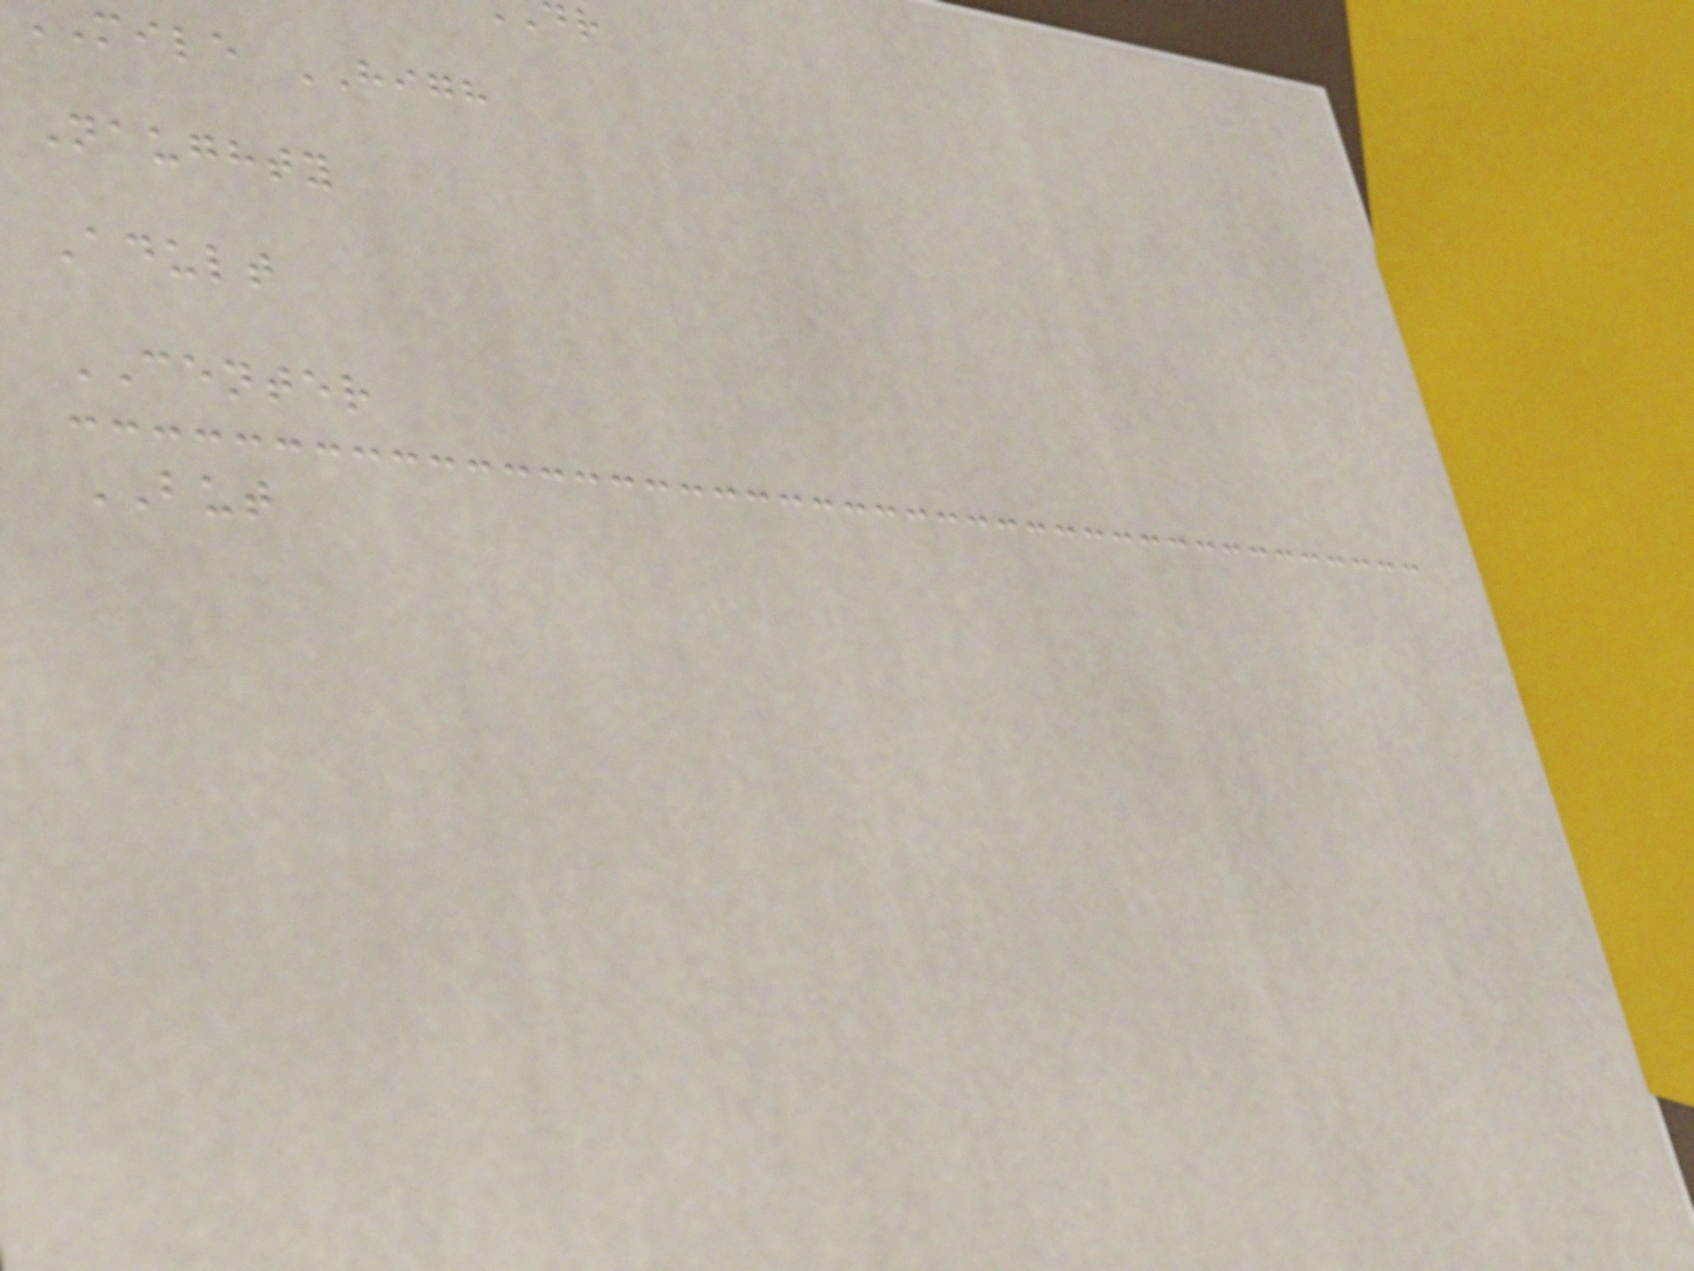mile HIGH
Naughty
Adult
CENTER
BUT
